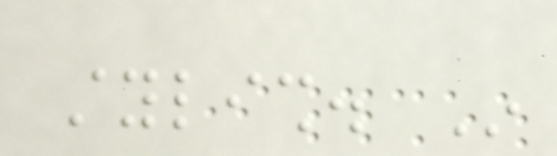stylish. In
